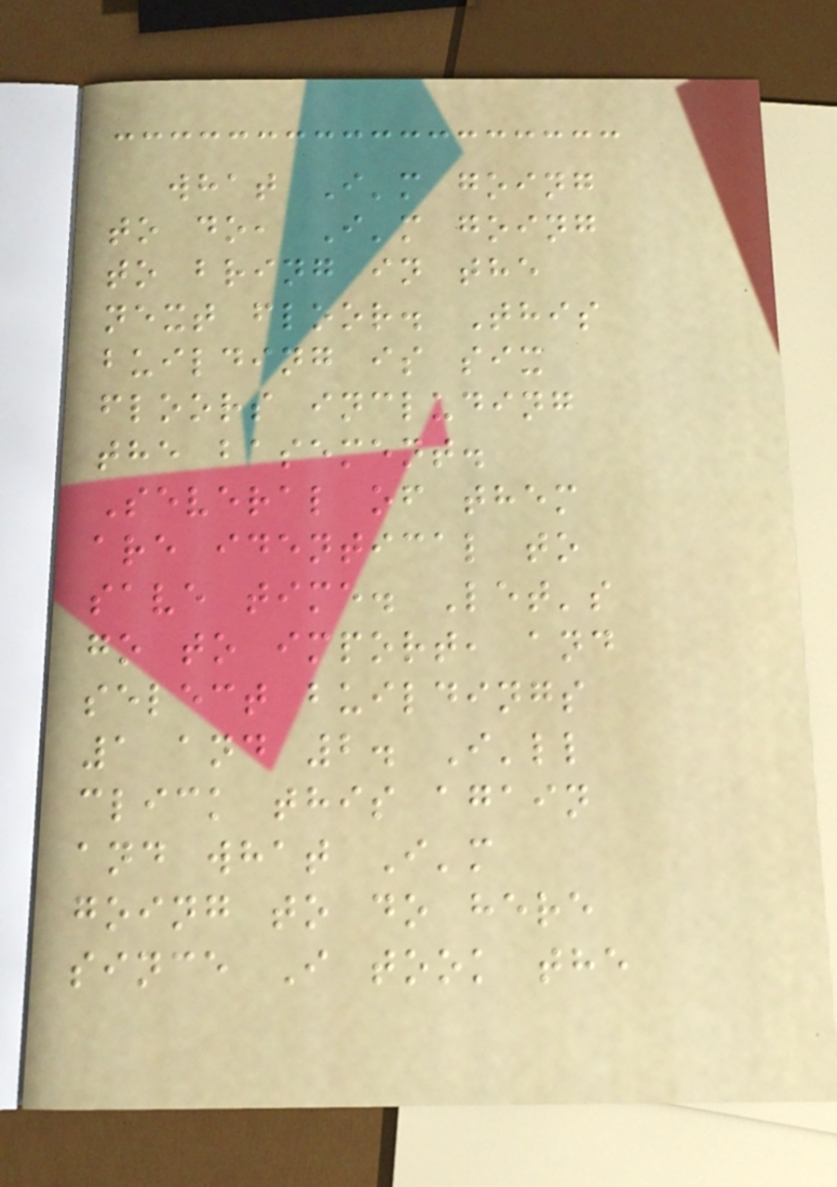what I'm going
to do, I'm going
to bring in the
next floor. This
building is six
floors including
the basement.
Several of them
are identical to
save time. Let's
go to import, and
select buildings
1 and 2. I'll
click this again
and what I'm
going to do here
since I took the
